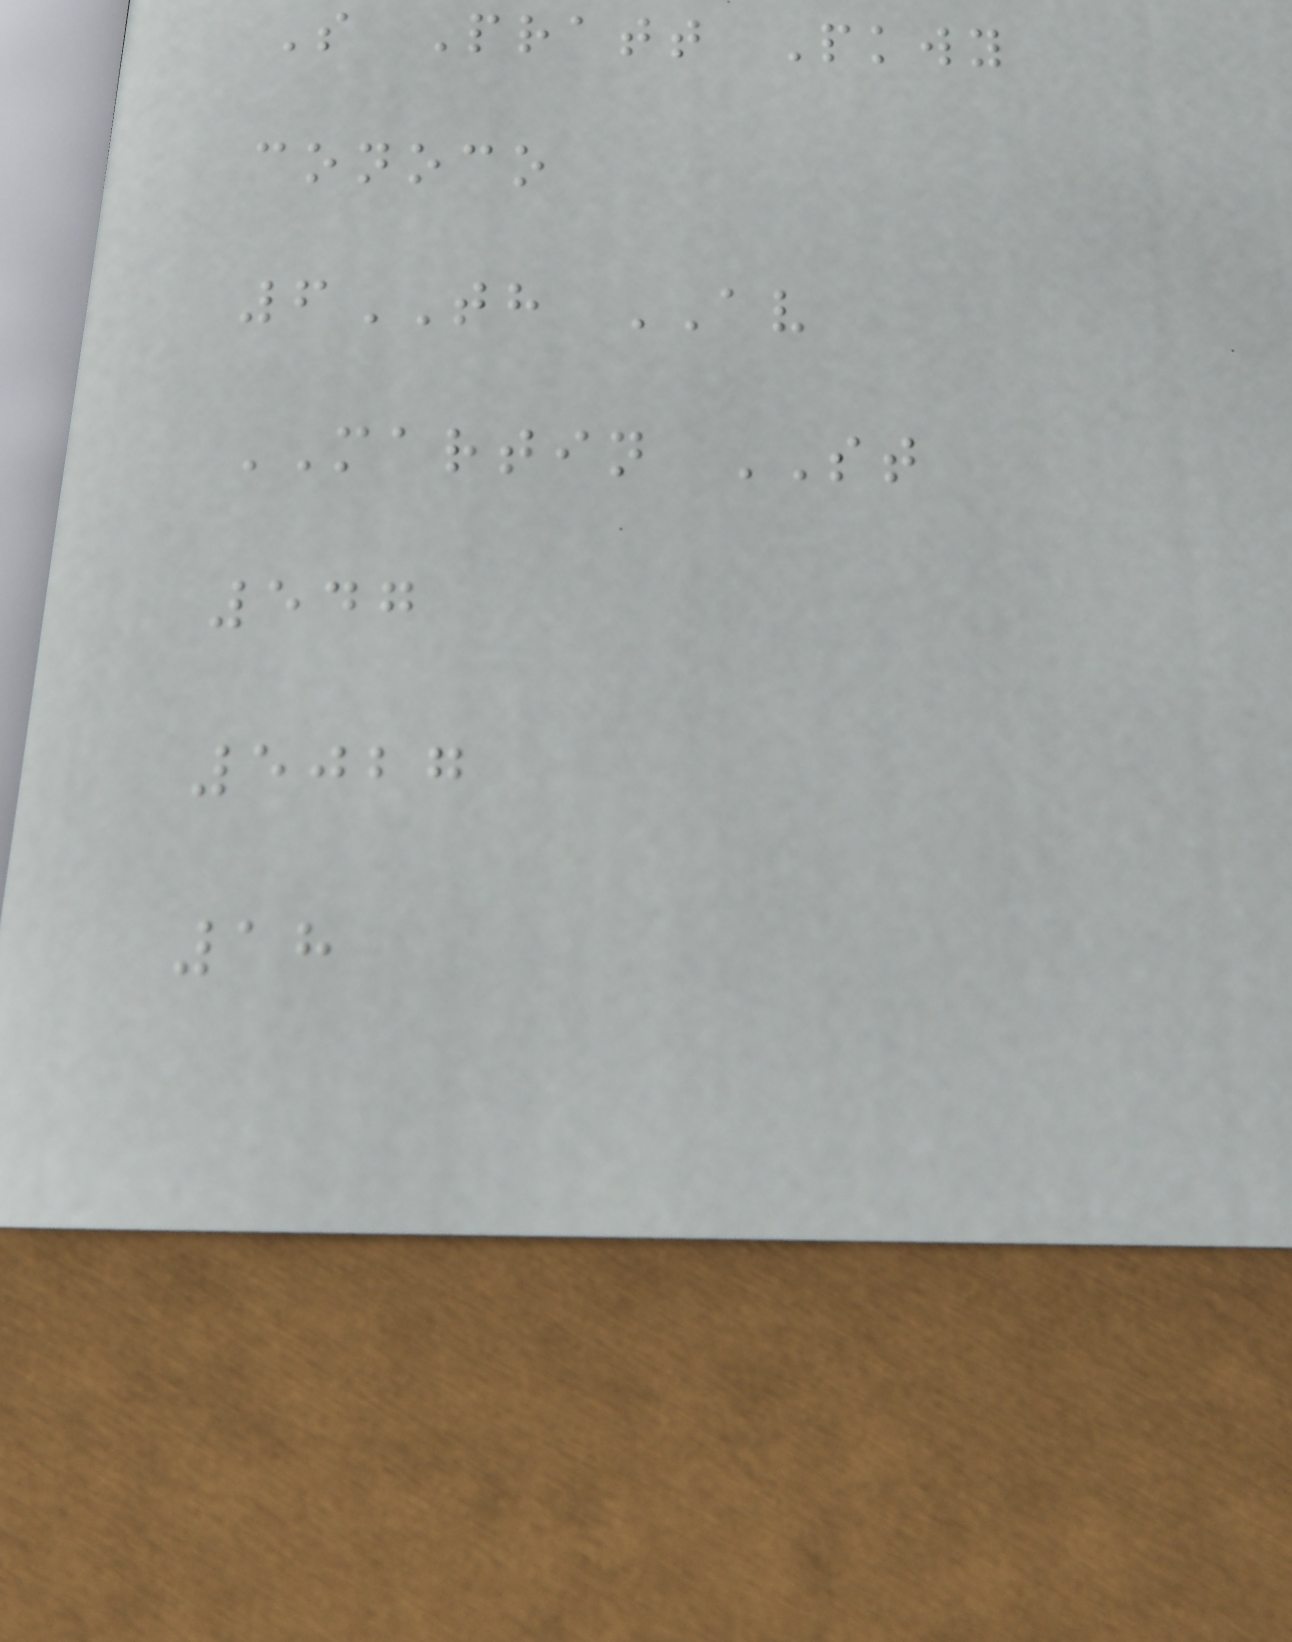S Pratt Pkwy
conoco
6TH AV
MARTIN ST
547
5027
18
